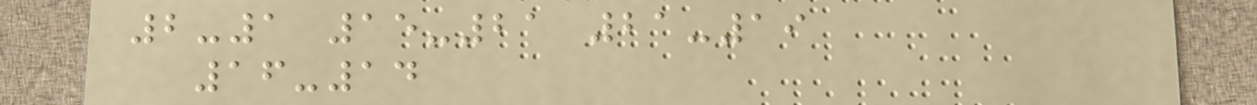2-1 15-21 21-19
16-14
